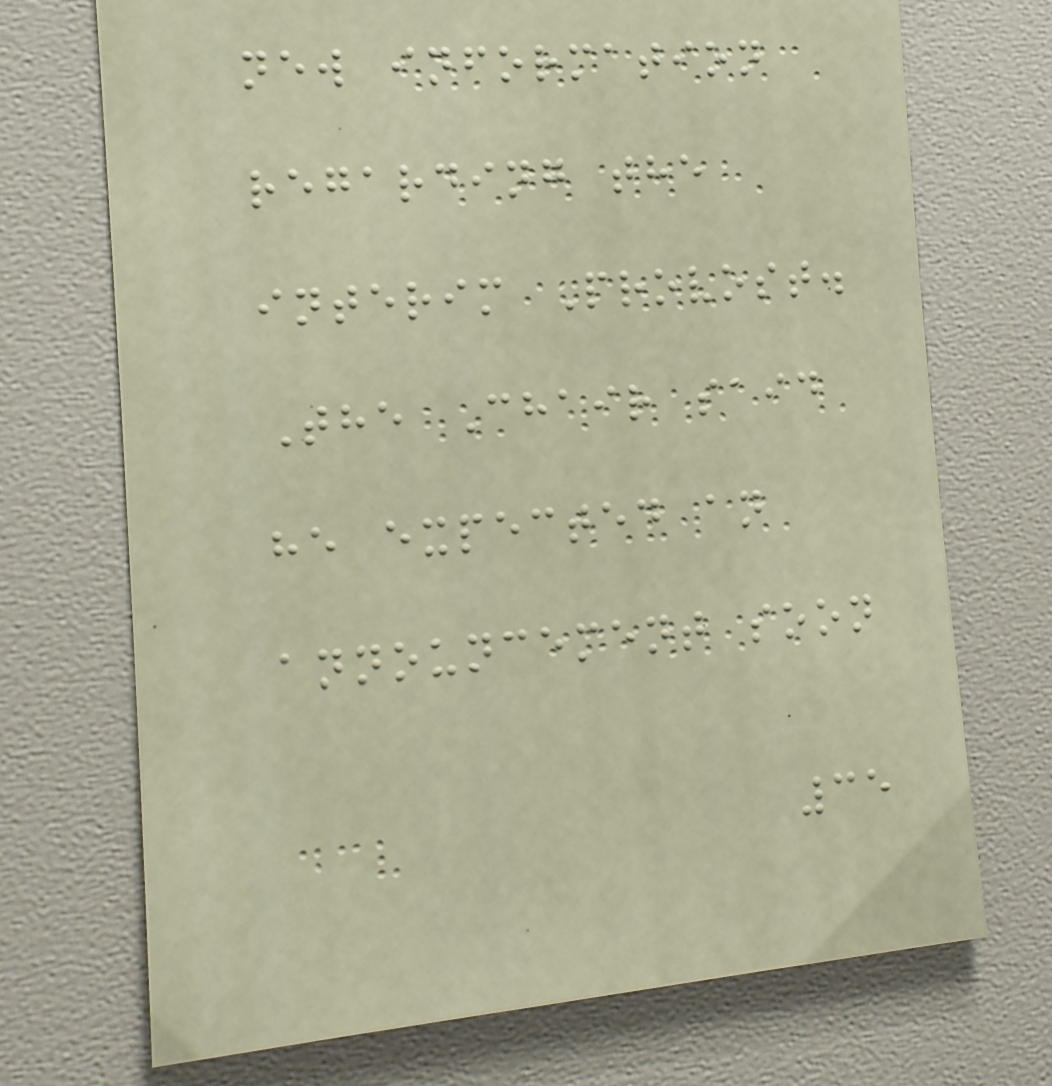new information
regarding the
interim Provost.
The Chair said
he expected an
announcement soon
35
